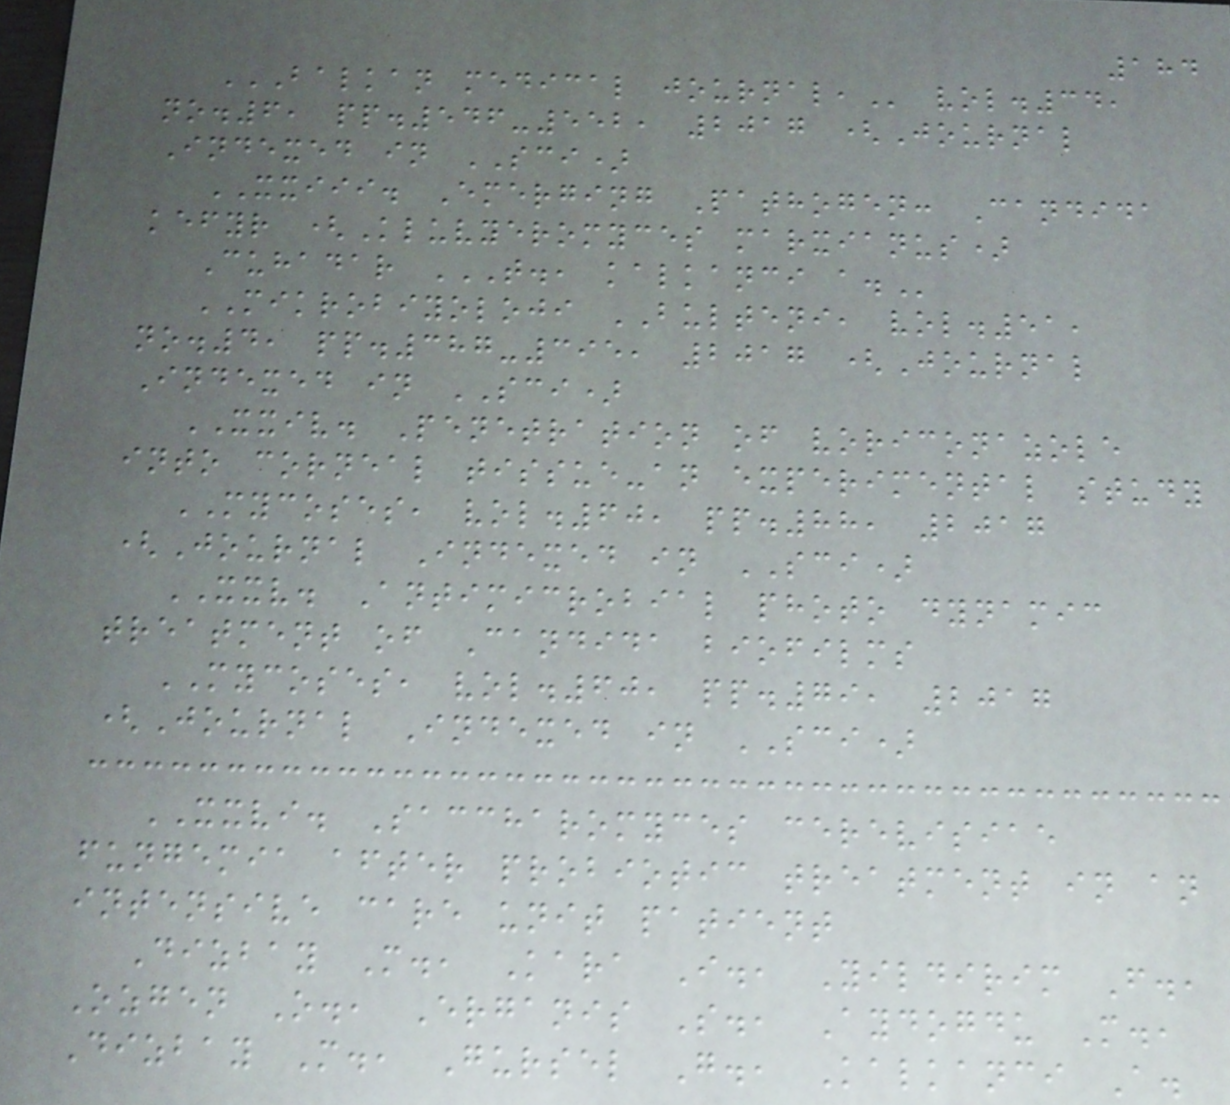184
BALKAN MEDICAL JOURNAL, vol.34,
no.6, pp.546-552, 2017 (Journal
Indexed in SCI)
XXIII. Emerging Pathogen: Candida
kefyr (Kluvyeromyces marxianus)
Cuhadar T., KALKANCI A.
MIKROBIYOLOJI BULTENI, vol.51,
no.4, pp.387-395, 2017 (Journal
Indexed in SCI)
XXIV. Penetration of voriconazole
into corneal tissue-an experimental study
MYCOSES, vol.60, pp.88, 2017
(Journal Indexed in SCI)
XXV. Antimicrobial photo dynamic
treatment of Candida biofilms
MYCOSES, vol.60, pp.79, 2017
(Journal Indexed in SCI)
XXVI. Saccharomyces cerevisiae
fungemia after probiotic treatment in an
intensive care unit patient
Dizbay M., Kara I., Yildirim F.,
Ozgen O., Erganis S., Aydogdu M.,
Dizbay M., Gursel G., Kalkanci A.
